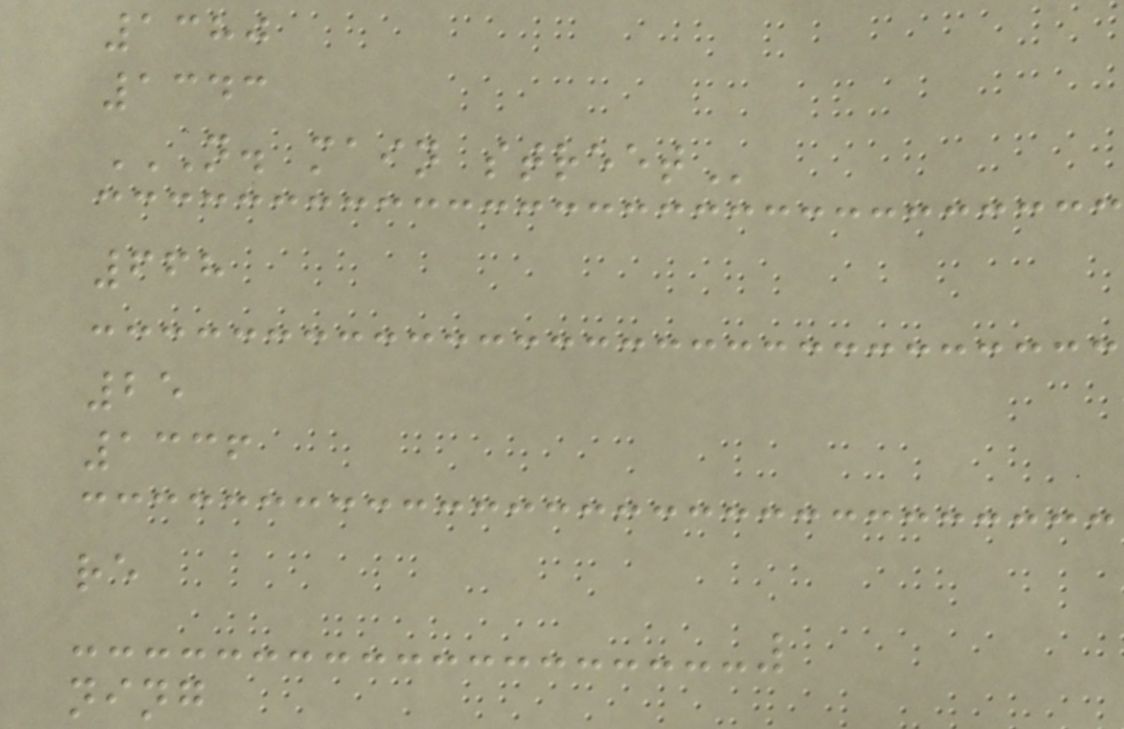1380
1343
N. MAIN STREET
668
25
1336
re
ning
